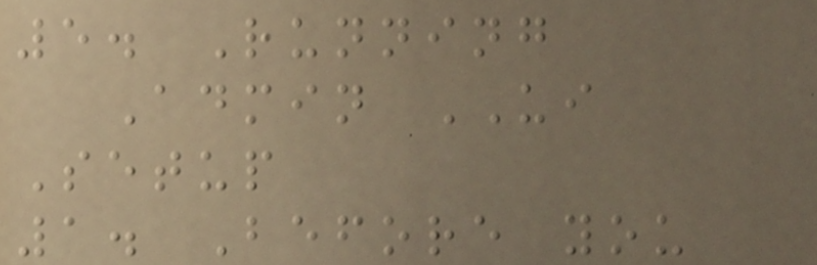5. Running
Admin UI
Setup
1. Before you
